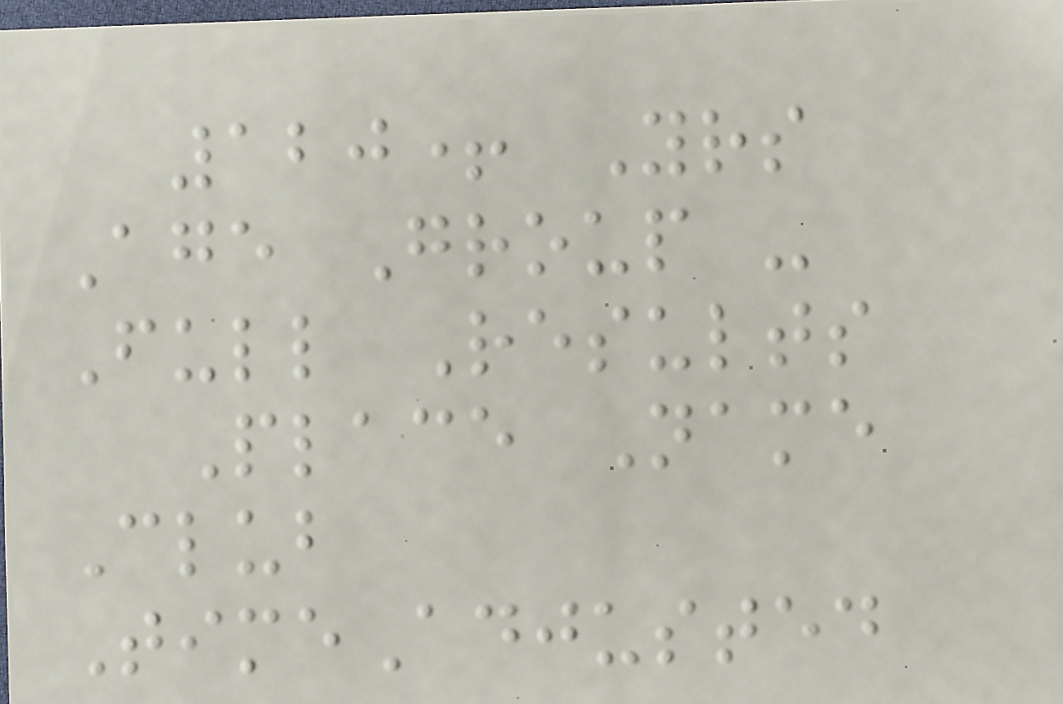120+ Yrs
Age Group -
Full Results
Place Name
Club
TimeAdjusted
